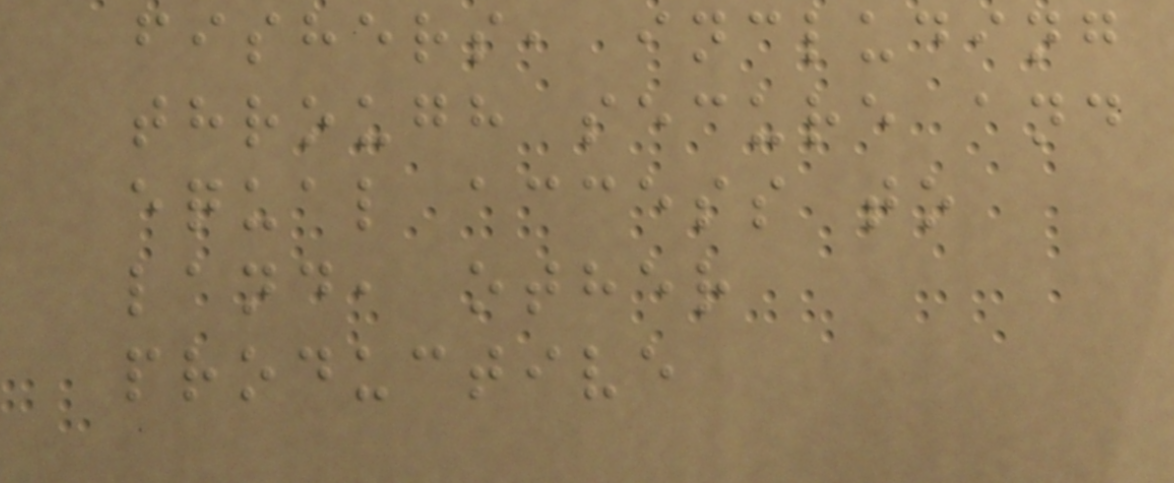fishers, including
through secure and
equal access to
land, other
productive
